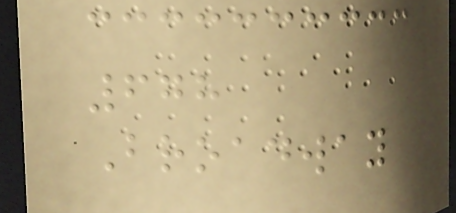678
Broadway
